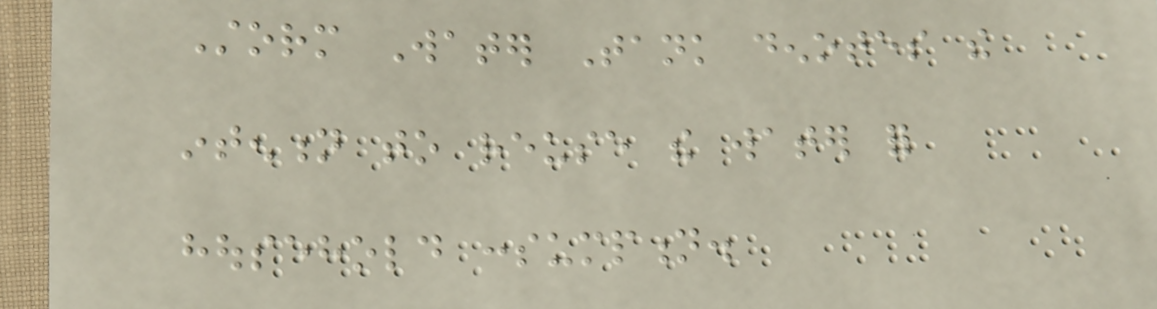Storm Water Tank denotes the
intention to reuse the water for
household consumption.
